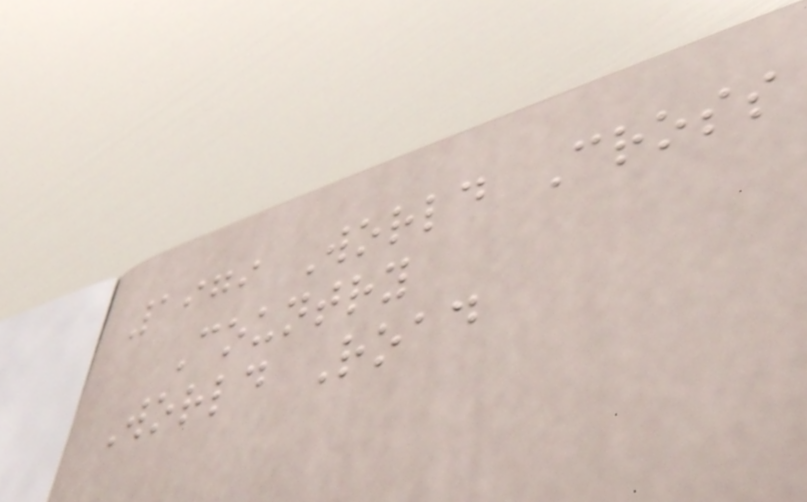1979 World Cross
Country
World Road
